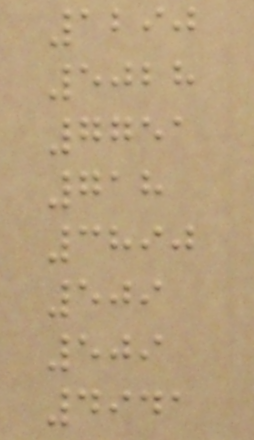1290
5028
7751
718
3890
509
509
4941
